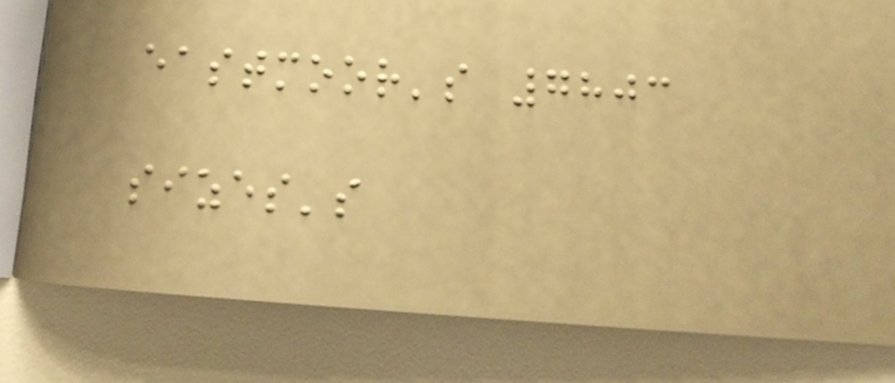eastmoor's 7803
sizes's
